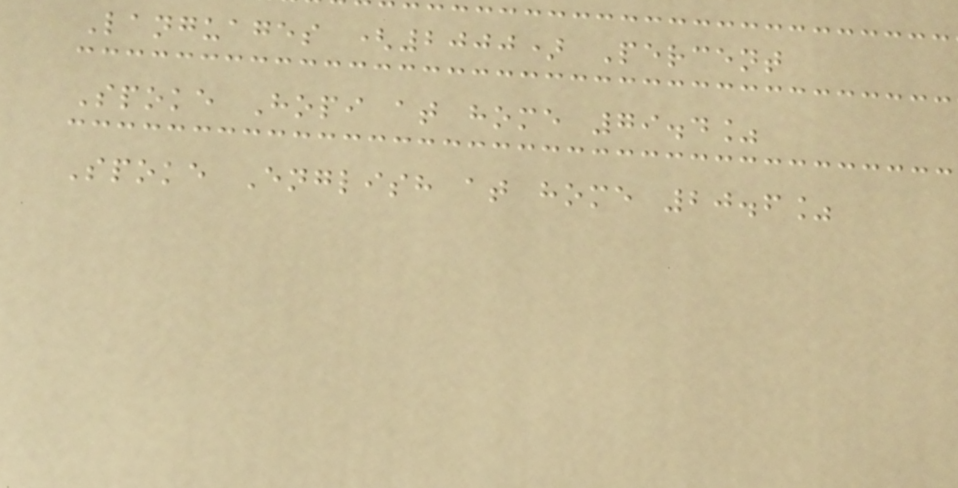Languages (2000) Percent
Spoke Hopi at home 79.4%
Spoke English at home 20.6%
